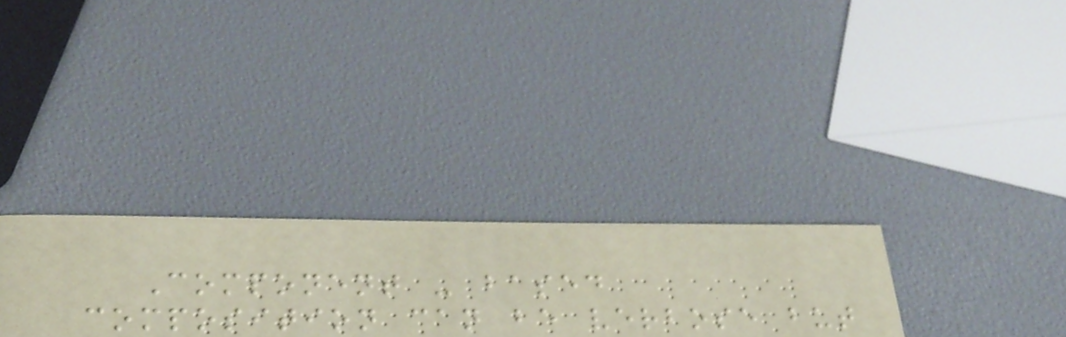Component - based
composition can be verbose but
